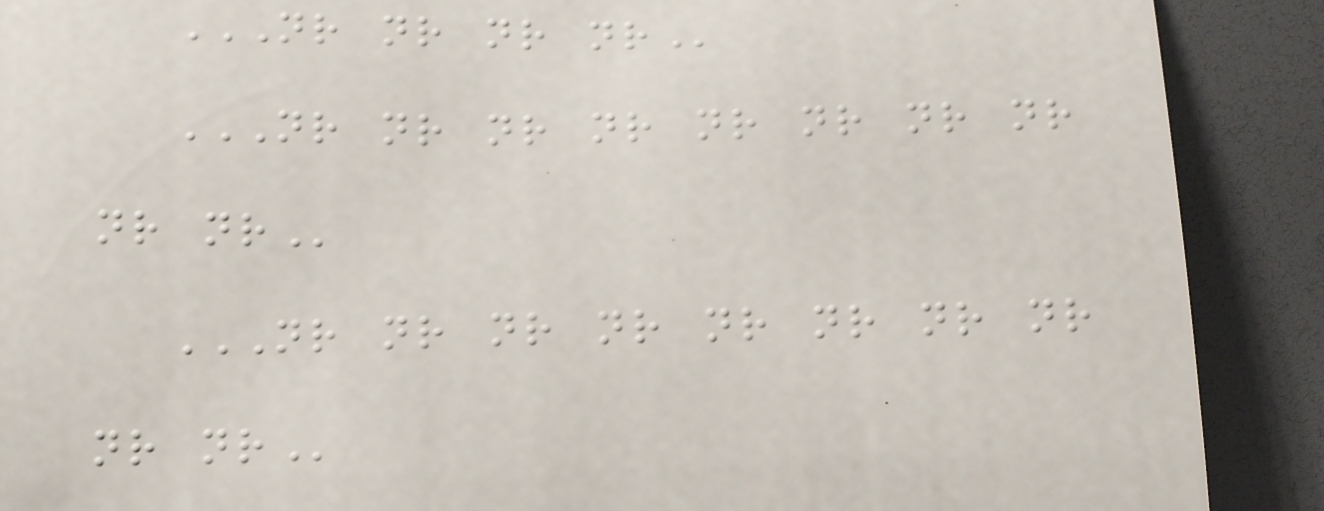NR NR NR NR
NR NR NR NR NR NR NR NR
NR NR
NR NR NR NR NR NR NR NR
NR NR
